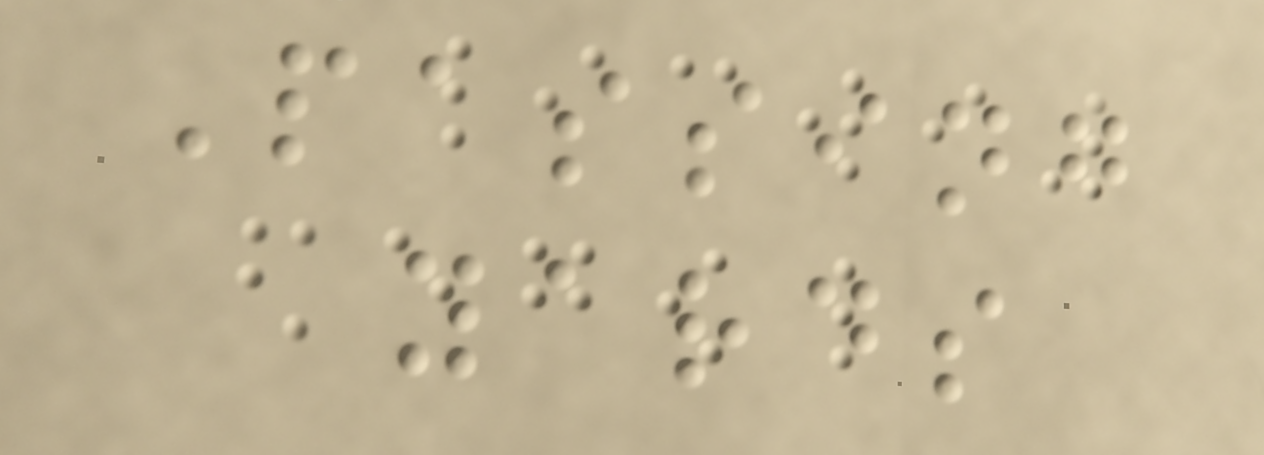Passing
yards
